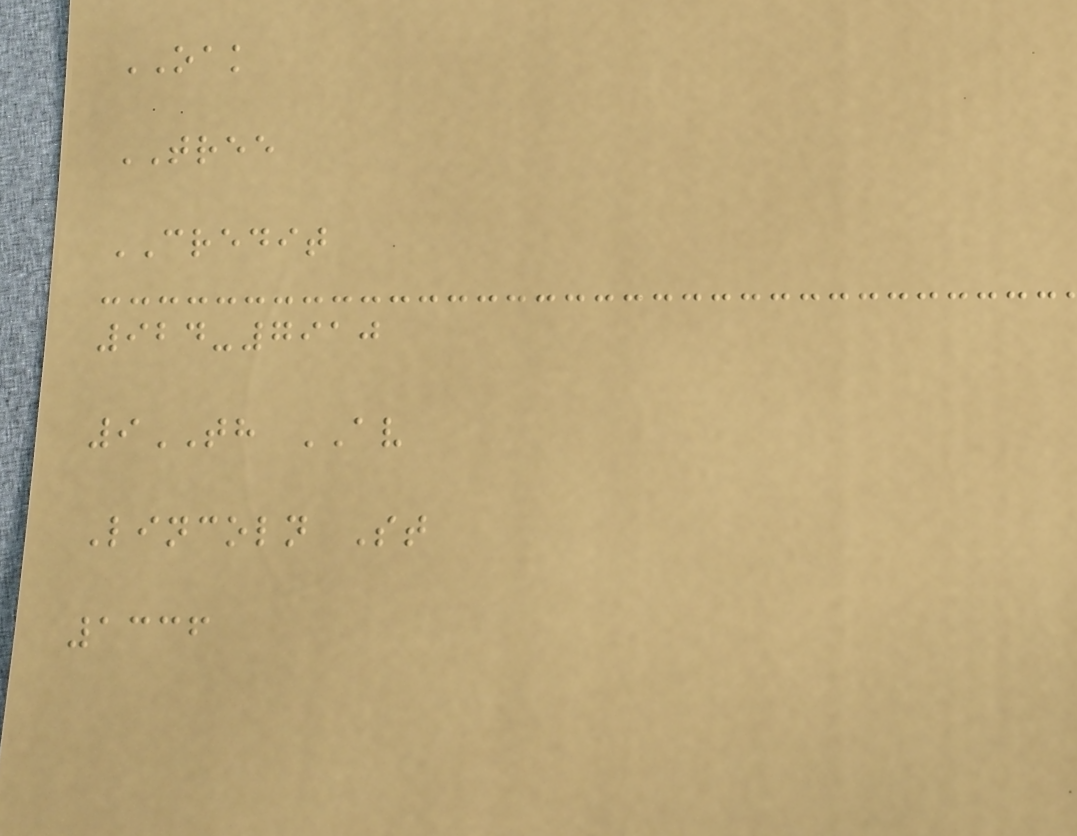OAK
TREE
CREDIT
924-7910
9TH AV
Lincoln St
1336
